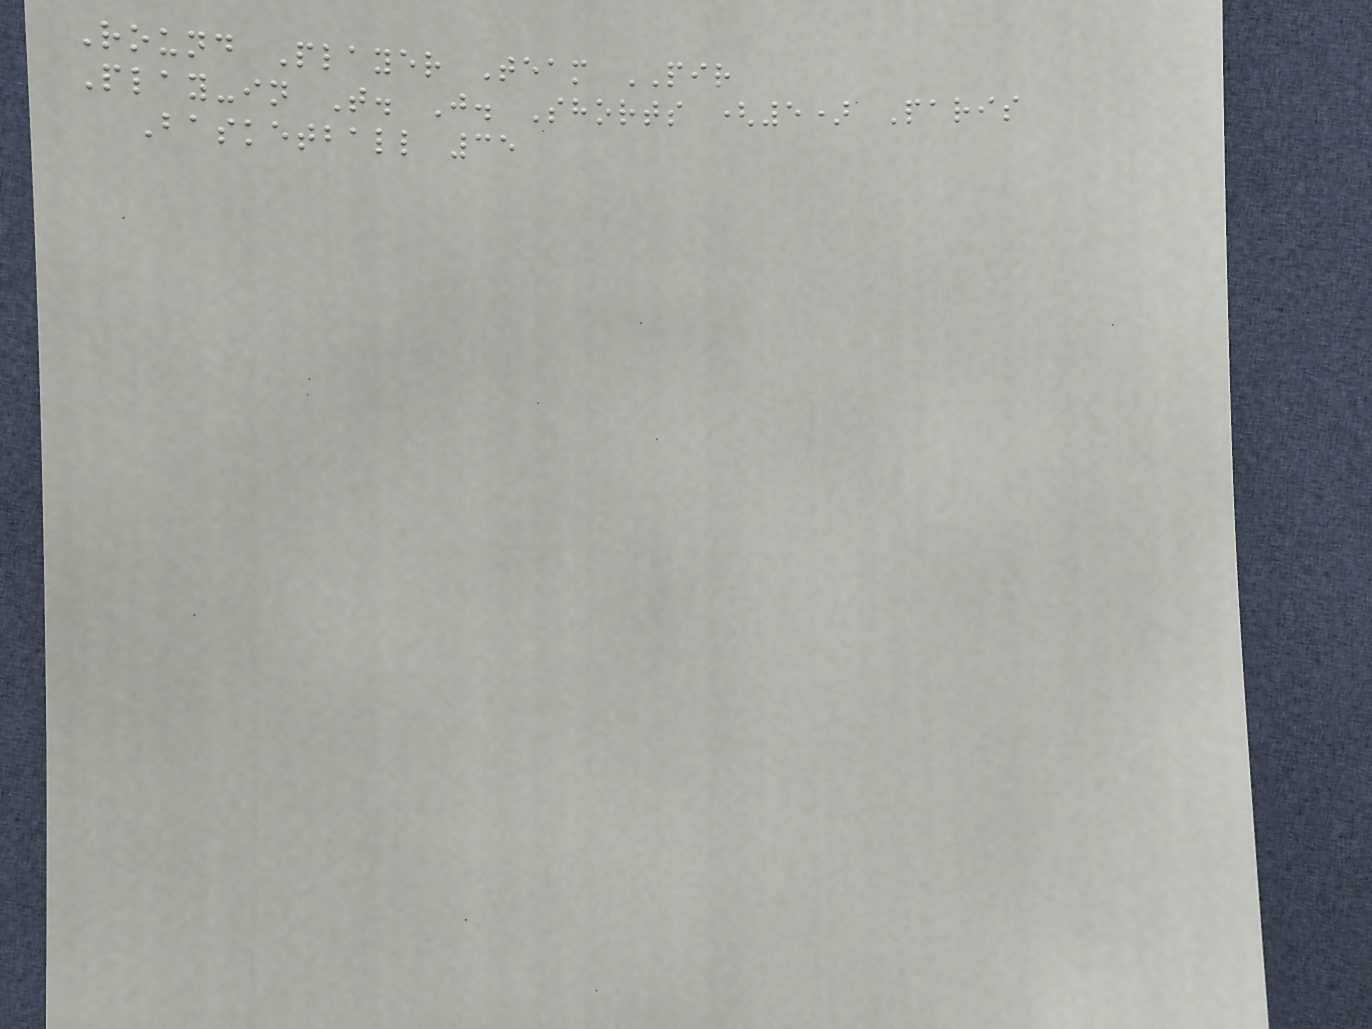Round Player Team PIR
Play-in T. J. Shorts (5) Paris
Basketball 35
